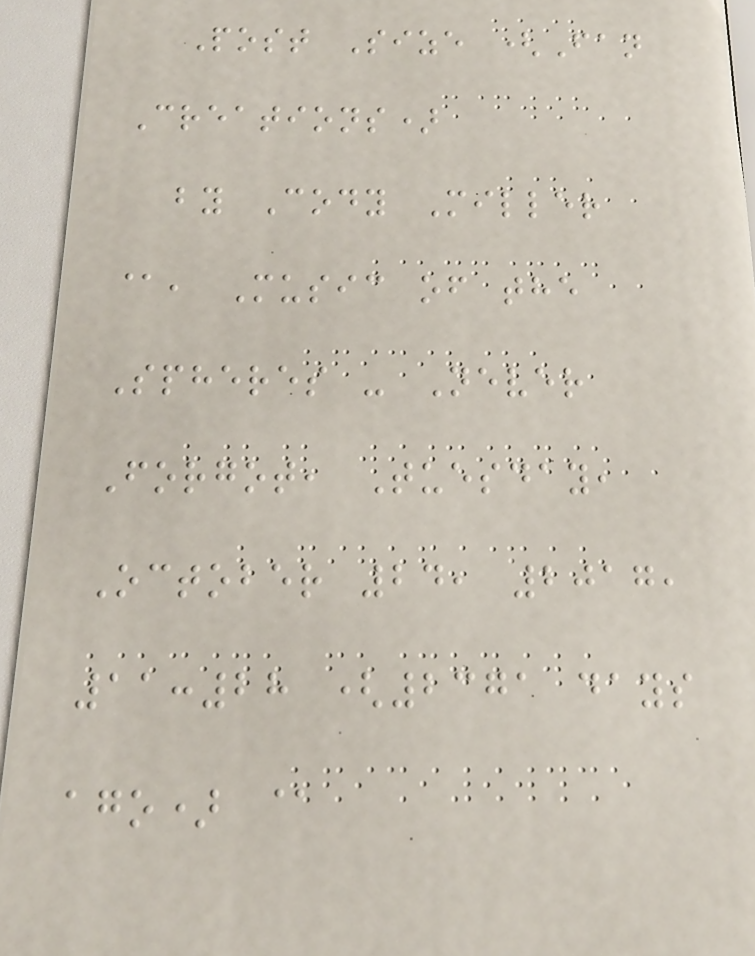Post Size (Fan
Creations)
by Cody Miller
@, Music of the
Spheres - Never
Forgot, Tuesday,
October 24, 2017,
11:28 (2371 days
ago) @
